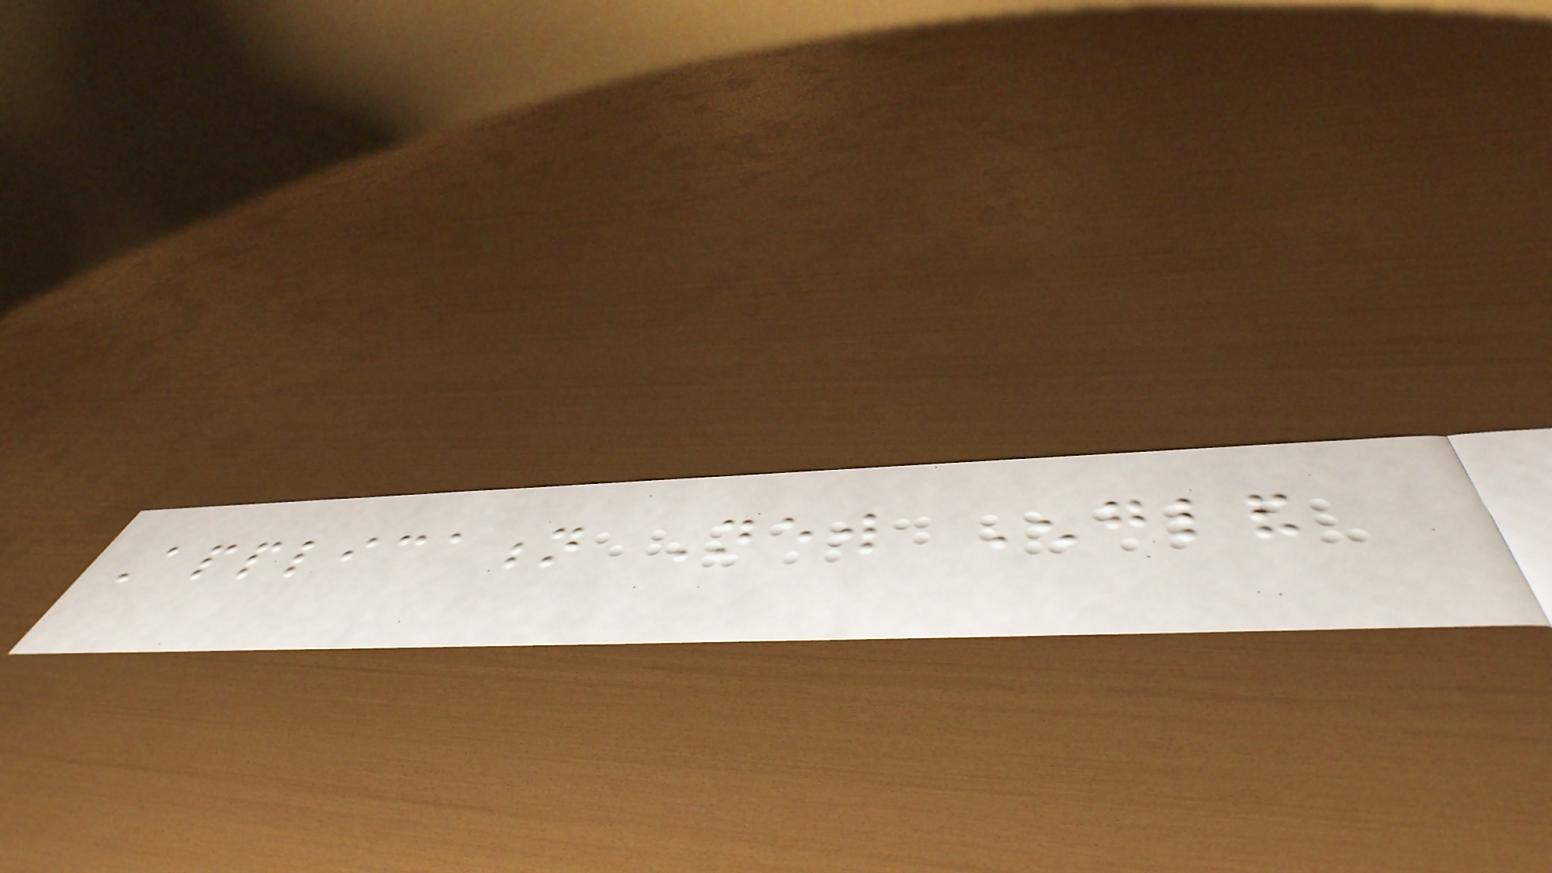Application New England
